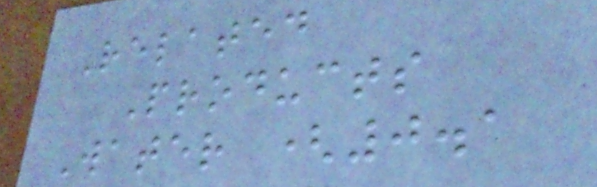Related
Products
Water (0.1
